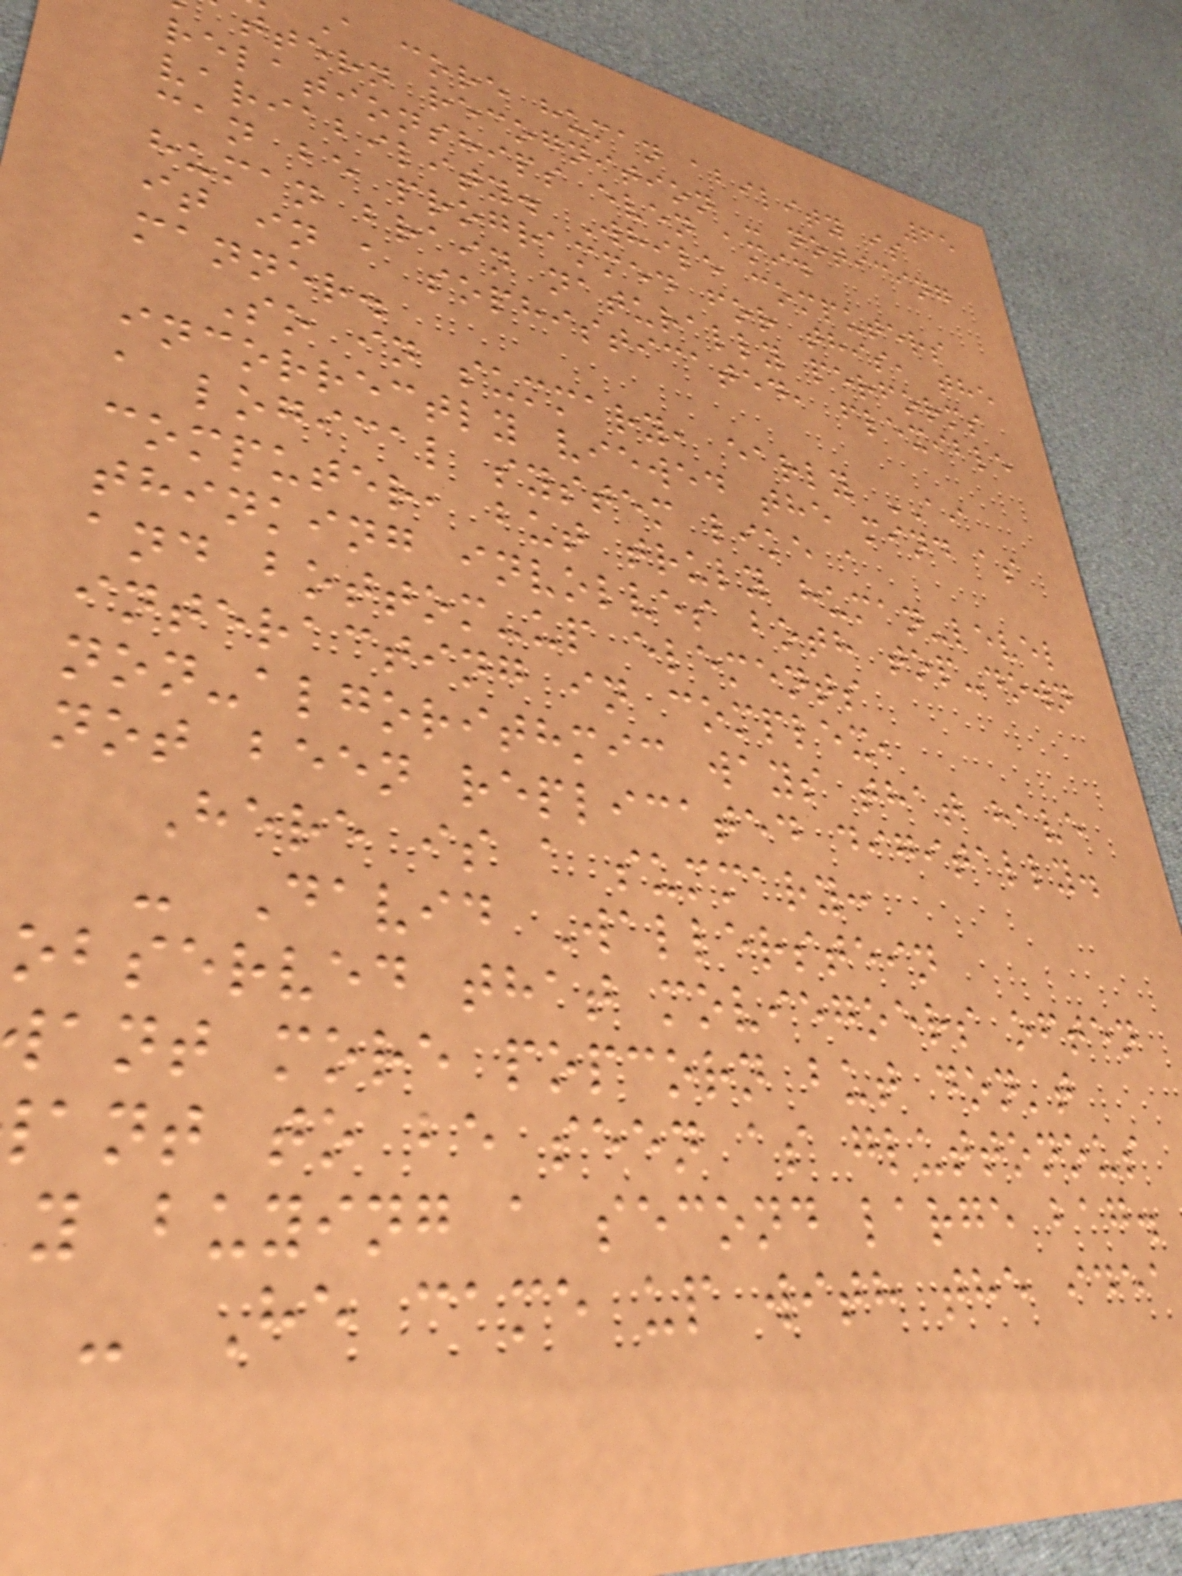65
A core human ability is
ttern recognition - noticing
relationships even amid
variability. While computers
can be programmed for this, the
human brain naturally performs
it in a sophisticated, flexible
manner.
So in summary, early AI
incorrectly viewed the mind as
a logical system like a
computer, but truly human-level
thinking involves both top-down
and bottom-up elements
interacting in complex,
non-algorithmic ways that have
not been replicated digitally.
Here is a summary:
- David Wallerstein
observed that moviegoers often
ant more popcorn but don't
ant to be seen as gluttonous
y buying a second large bag.
- He came up with the idea
